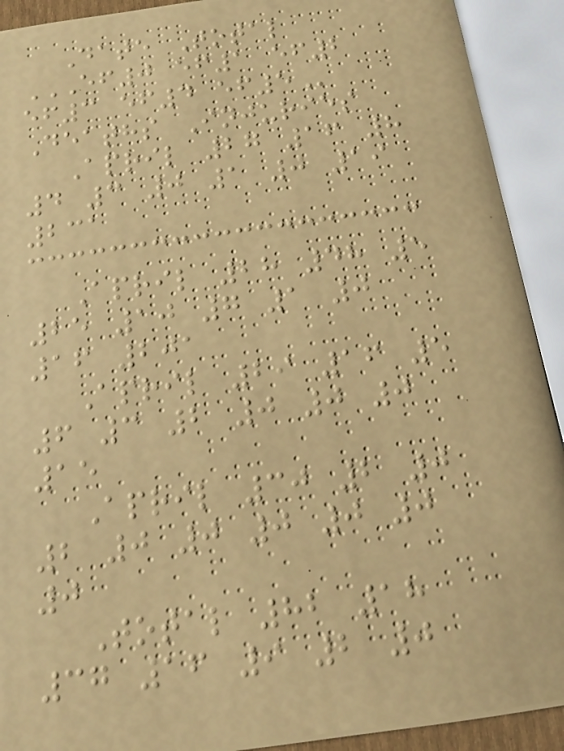Date Total
EF0 EF1 EF2
EF3 EF4 EF5
Deaths Injuries
April 27 16 8
4 3 0 1 0 19
231
April 28 48 5
25 10 7 1 0
16 201
April 29 16 5
6 3 2 0 0 0
15
April 30 2 0
2 0 0 0 0 0
0
Total 82 18
37 16 9 2 0
